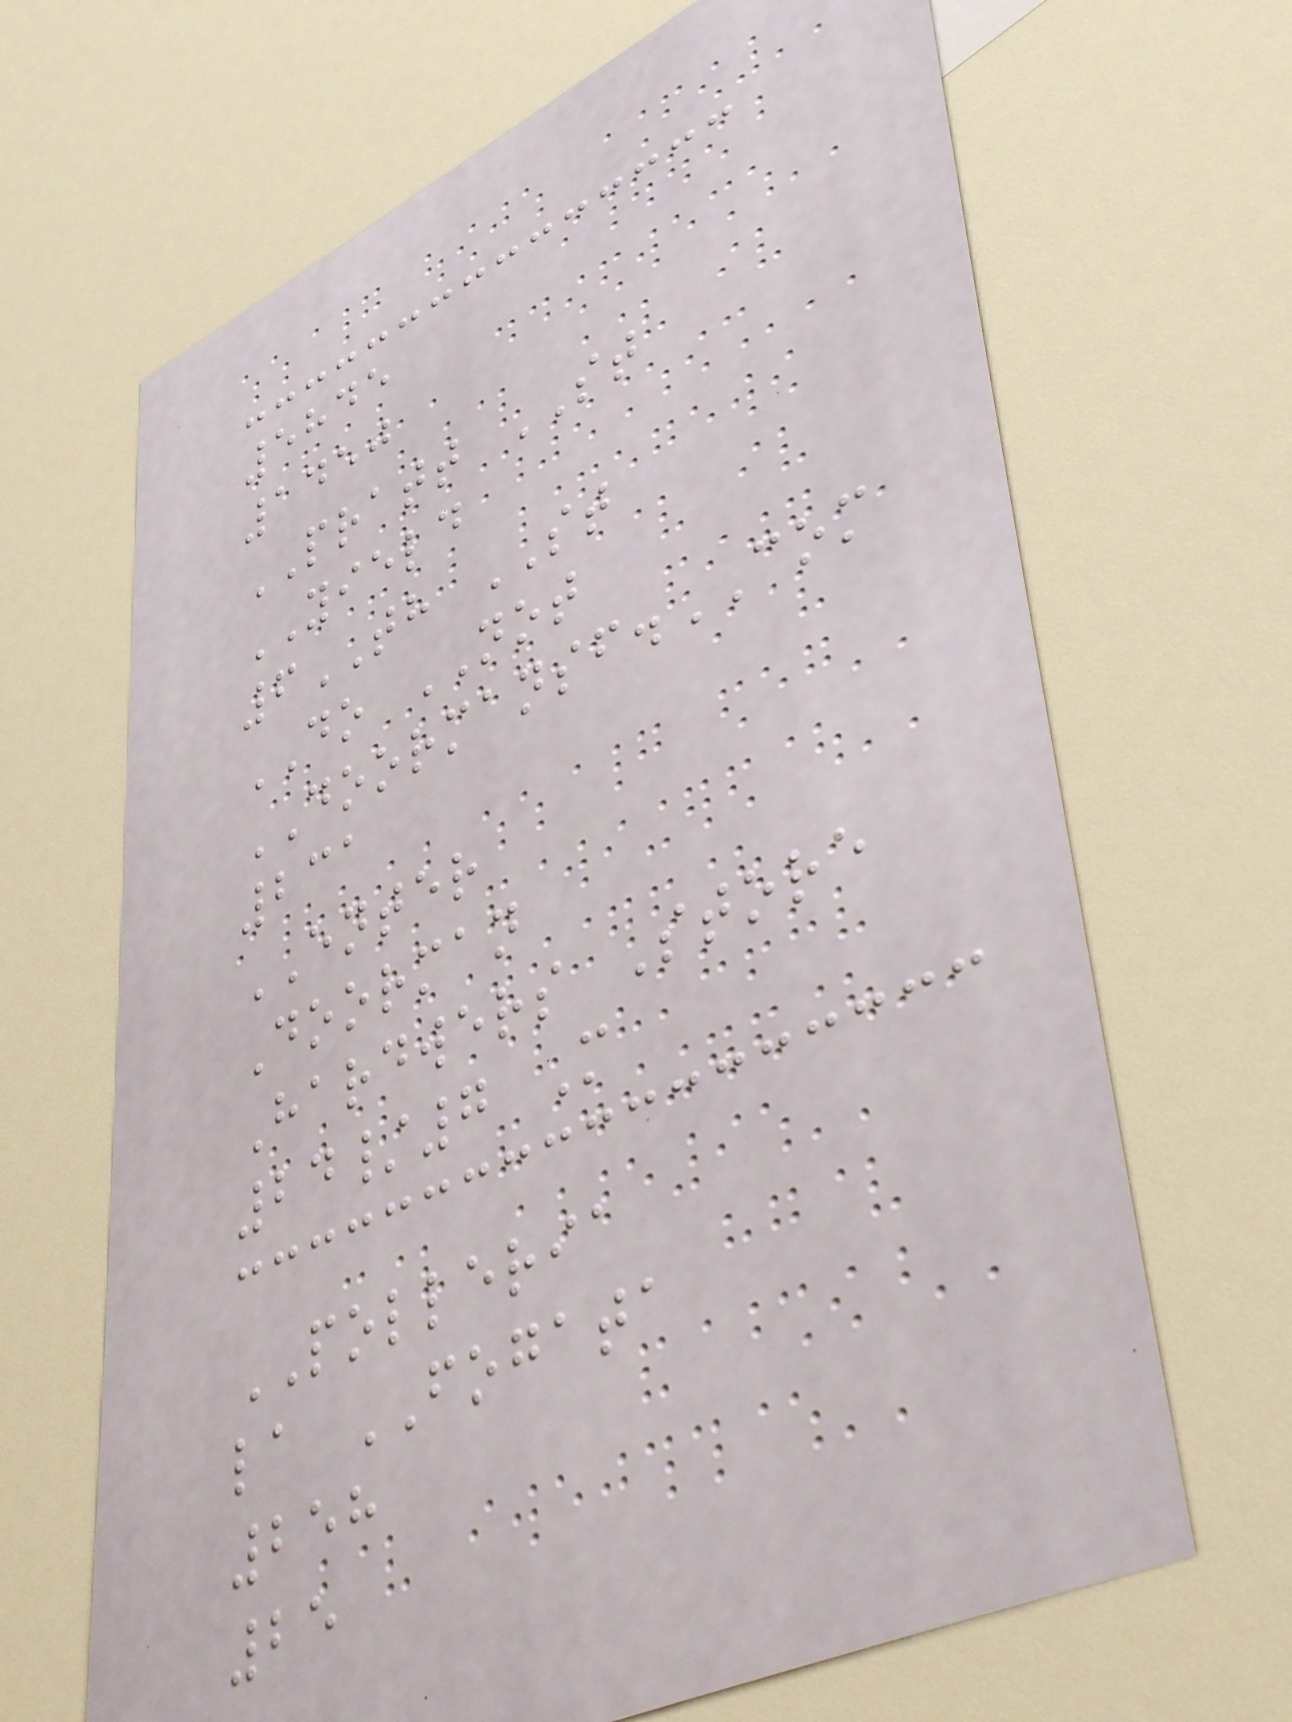5845
1450
PRATT ST
YIELD
6TH ST
DO NOT
DOORMANSF.COM
231
ENTER
Doorman
Hardwers Store
24/7 M
POLLERIA
la FOGATA
258
25
